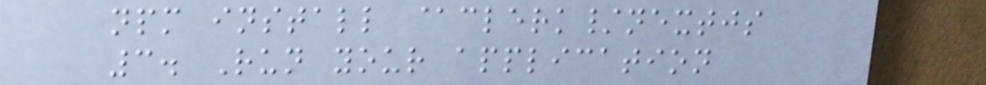npm install @clerk/nextjs
3. Run your application
